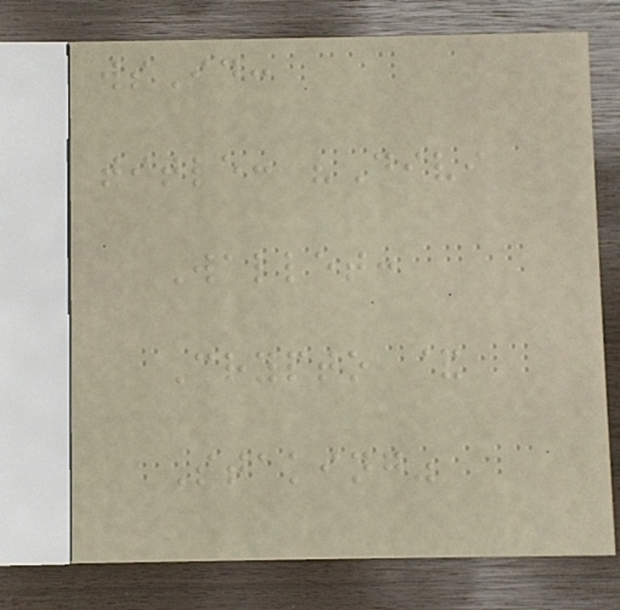wsId:
title: "Divi
Wallet:
Crypto &
Staking"
